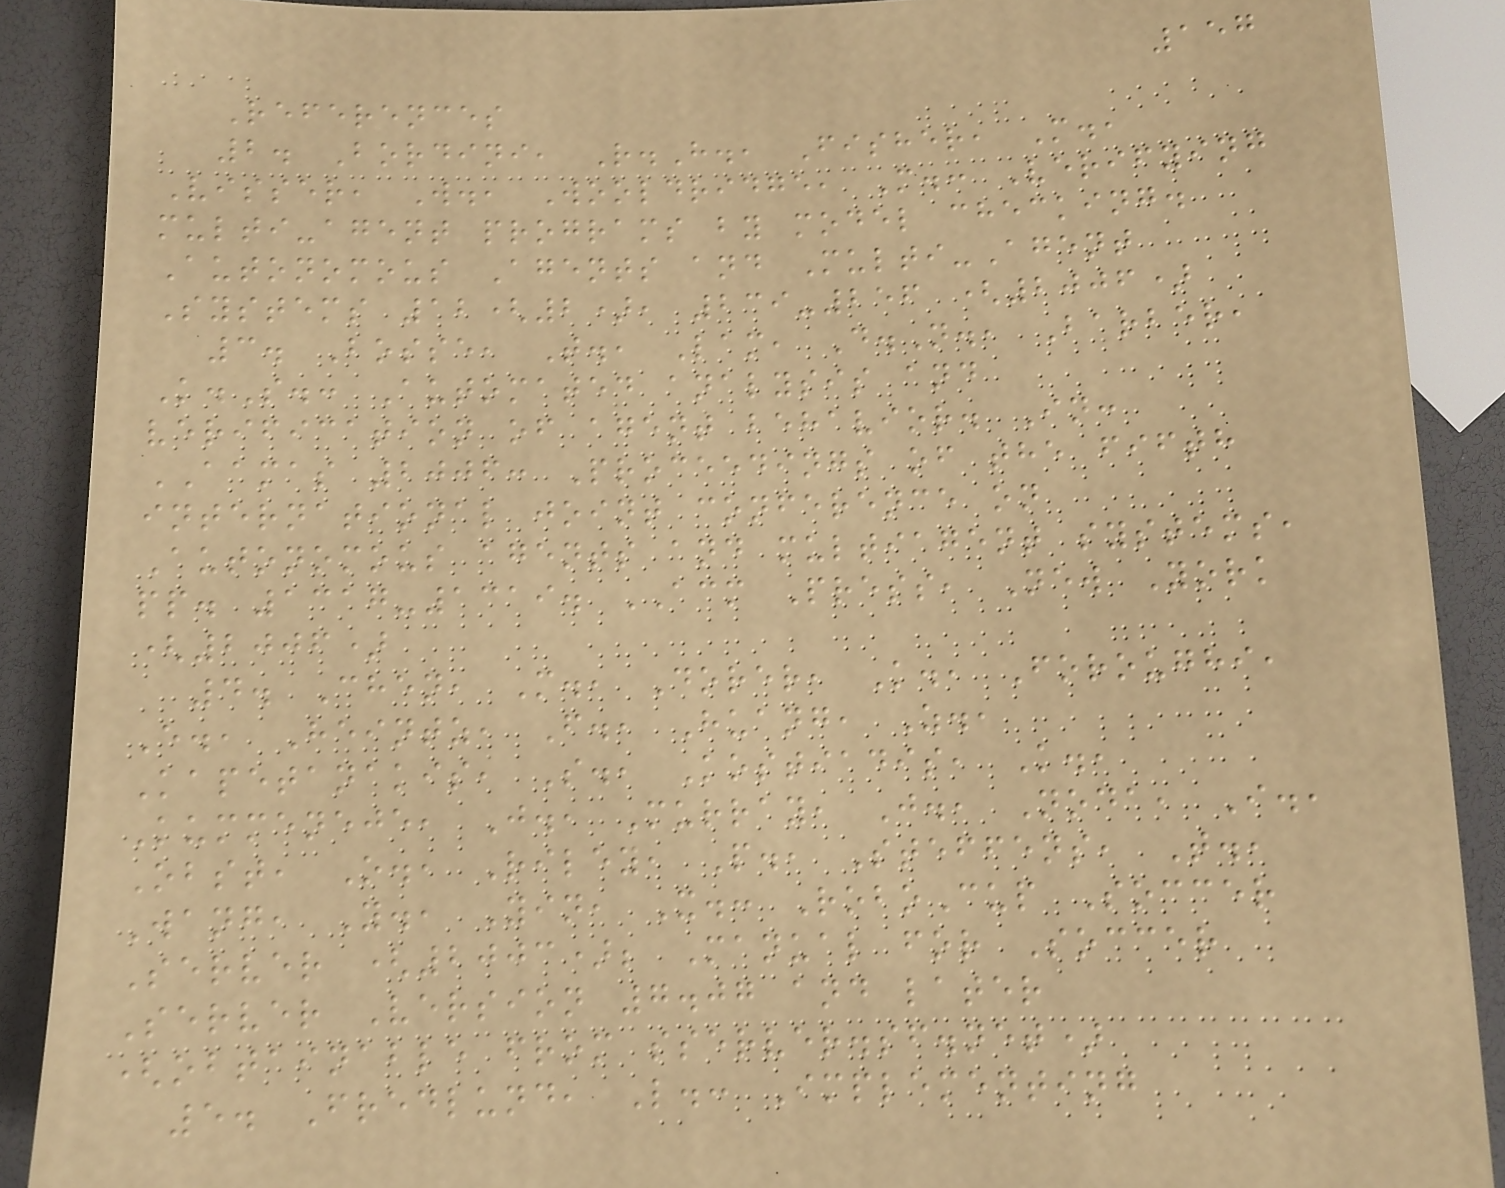157
References
2. Bordini, R.H., Fisher, M.,
Visser, W., Wooldridge, M.: Verifying
multi-agent programs by model checking.
Autonomous Agents and Multi-Agent
Systems 12(2), 239-256 (2006)
3. Bosse, T., Lam, D.N., Barber,
K.S.: Automated analysis and
verification of agent behavior. In:
AAMAS 2006: Proceedings of the fifth
international joint conference on
Autonomous agents and multiagent systems,
pp. 1317-1319. ACM Press, New York
(2006)
4. Chen, M., Dorer, K., Foroughi,
E., Heintz, F., Huang, Z.,
Kapetanakis, S., Kostiadis, K.,
Kummeneje, J., Murray, J., Noda, I.,
Obst, O., Riley, P., Steffens, T.,
Wang, Y., Yin, X.: RoboCup Soccer
Server (2003); Manual for Soccer
Server Version 7.07 and later
(obtainable from sserver.sf.net)
5. Fredlund, L.: Implementing
